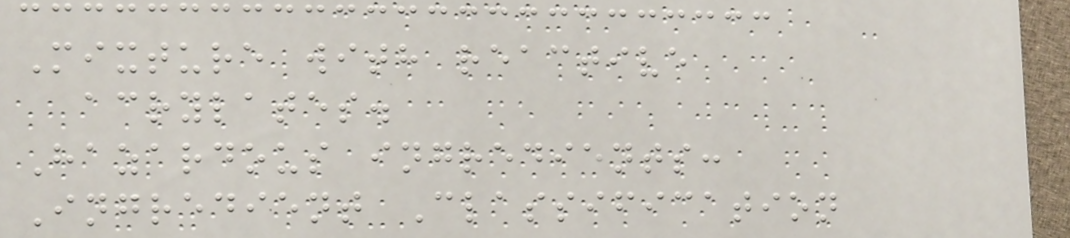Mixture with reactive
acrylates.
Hazardous ingredients:
Ingredient Classification
